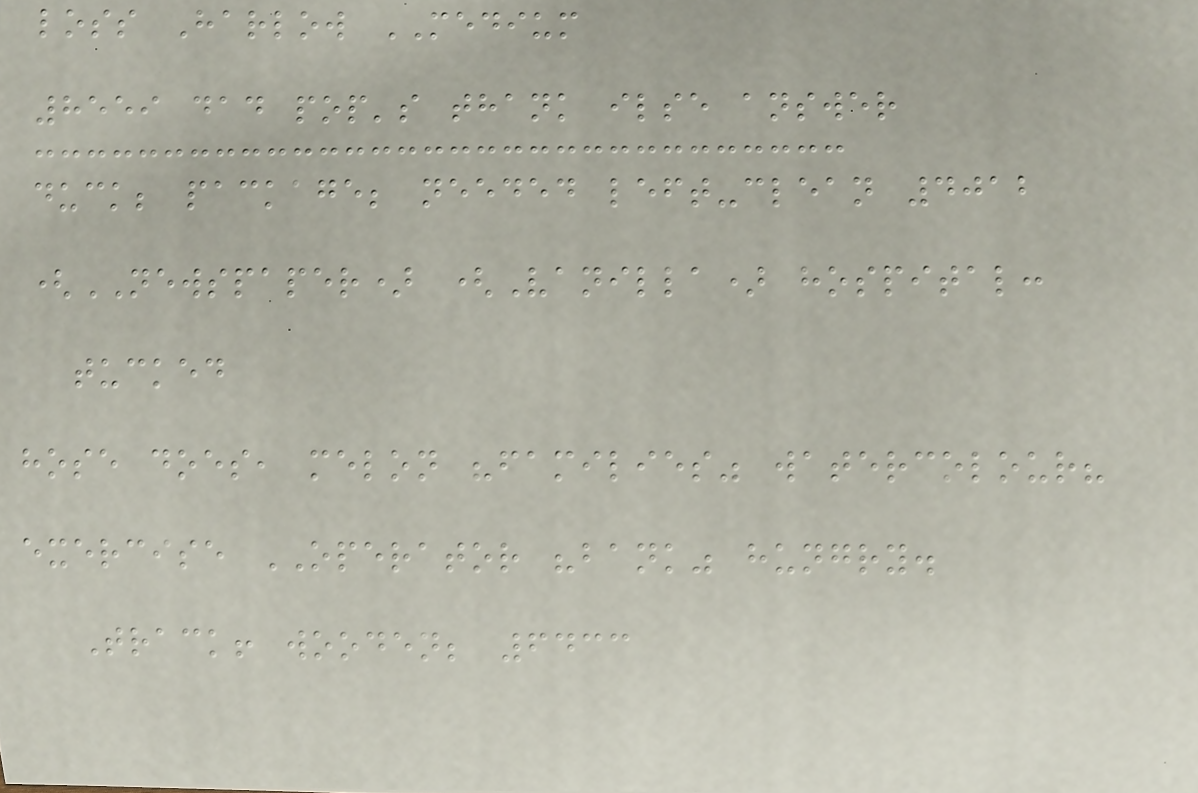loss Harlow MEDIUM
8559 dad pop's thank ilse answer
duck; package; needed left-clean 4012
(NEWSPAPER) (Vanilla) hospital:
tucked
hose does, melon "families" watercolour?
exercise OPERATOR "bank" hungry.
Track! wooden; 6433
